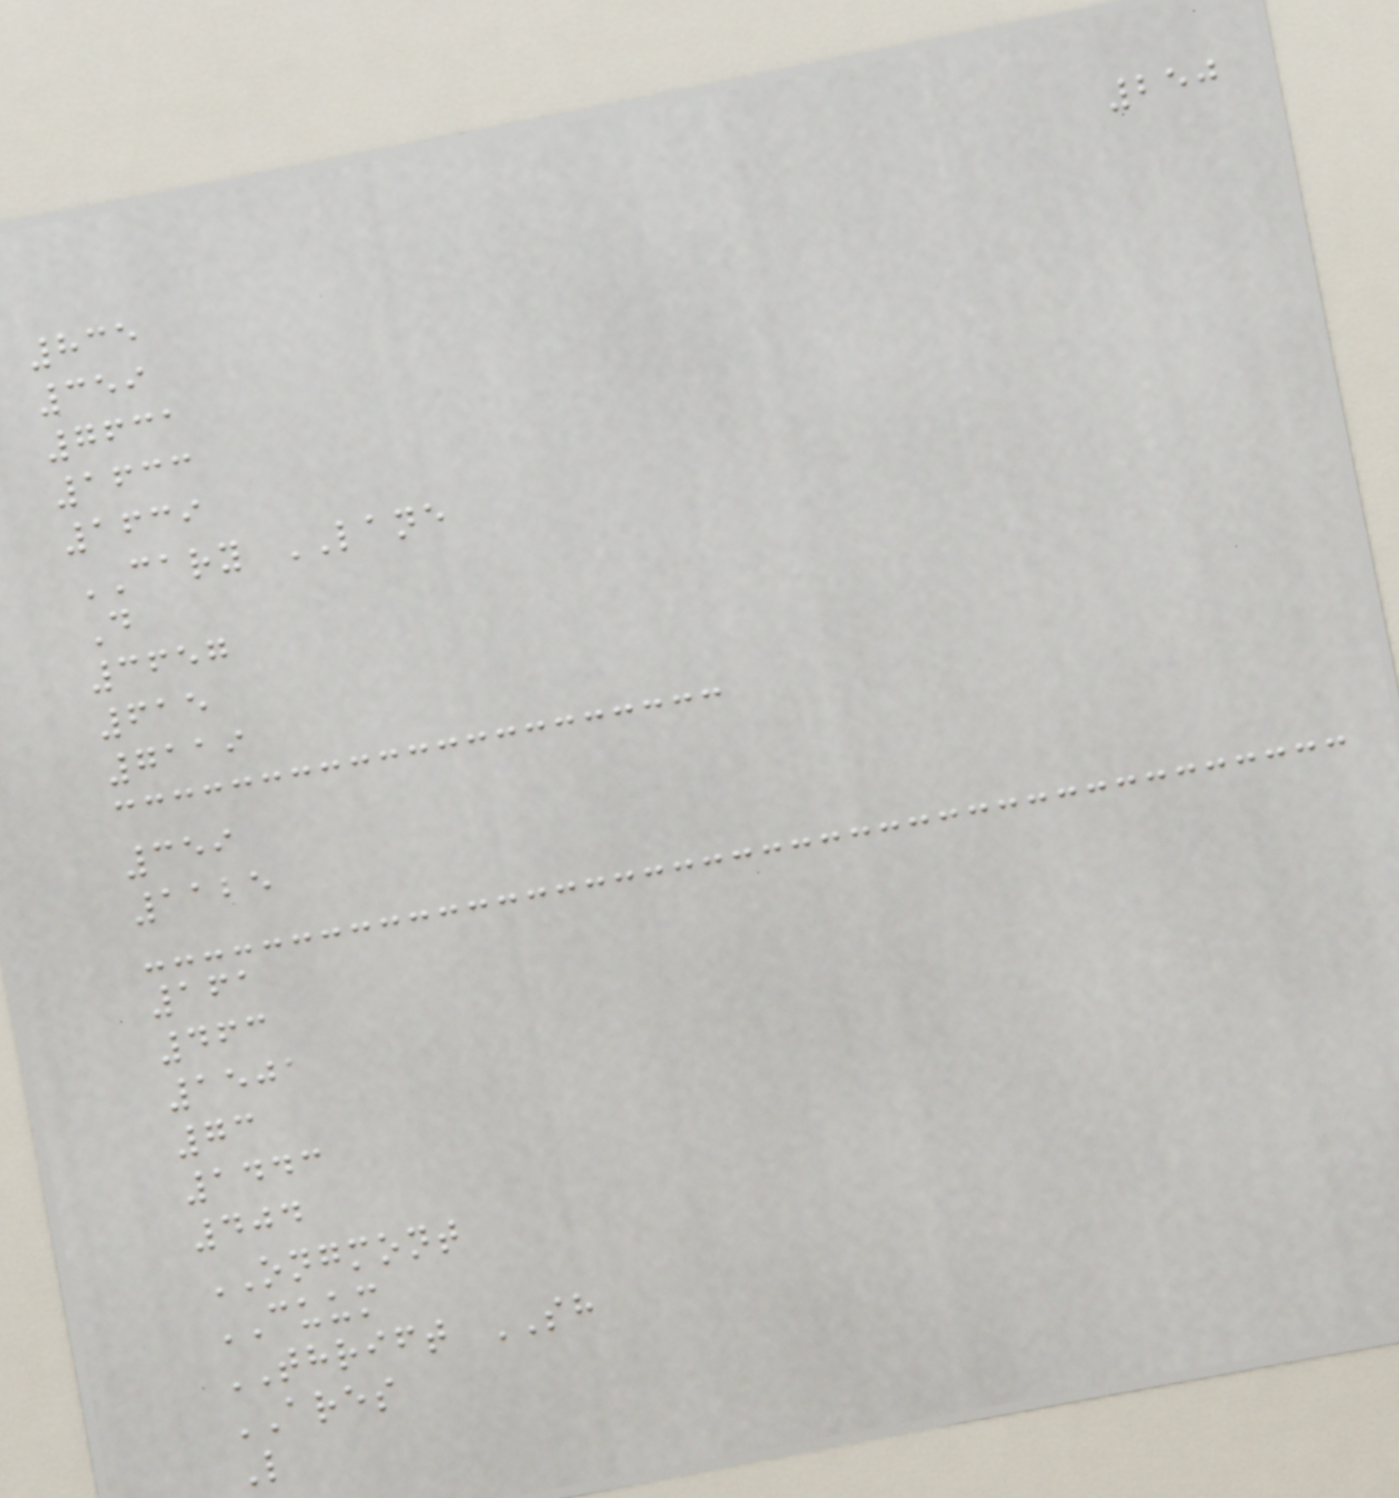250
835
359
7631
1633
1639
CARY LANE
D
3657
615
7119
359
1125
161
463
1501
73
1443
404
ONGMONT
CUUM
THRIFT SH
ARES
L
